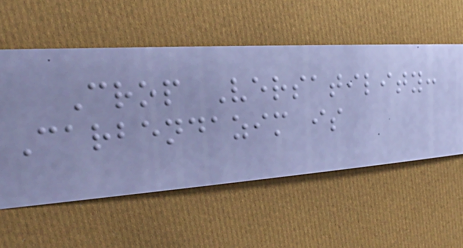Crop Versatility:
Carbendazim is
